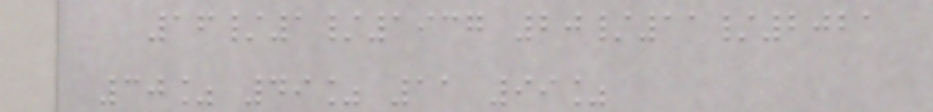16/1/1937 20/11/2021
30% 49% 11 99%
